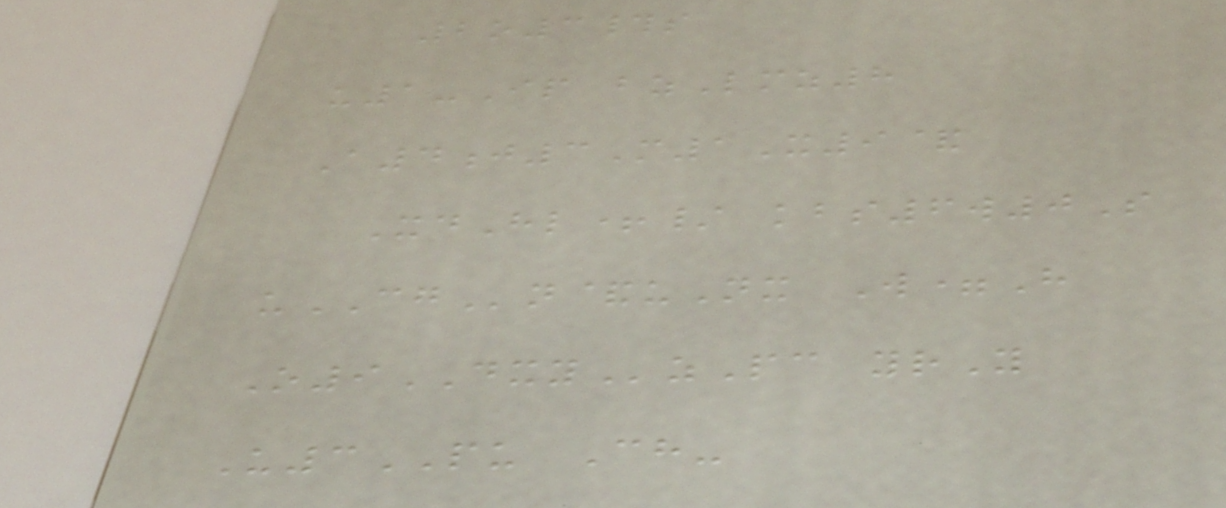2o3#s
u1-Ip bzLmz8
A4j3M1X9&
XdHl+/ kbs6w0S
uCGn&uNx W=H
O9DXYzPc yrY
U3PU Ch-
